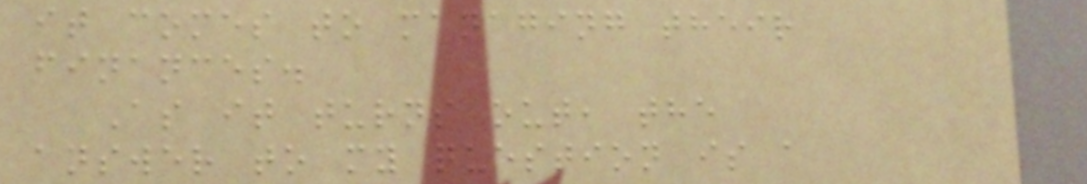it comes to managing their
finances.
As it turns out, the
answer to my question is a
